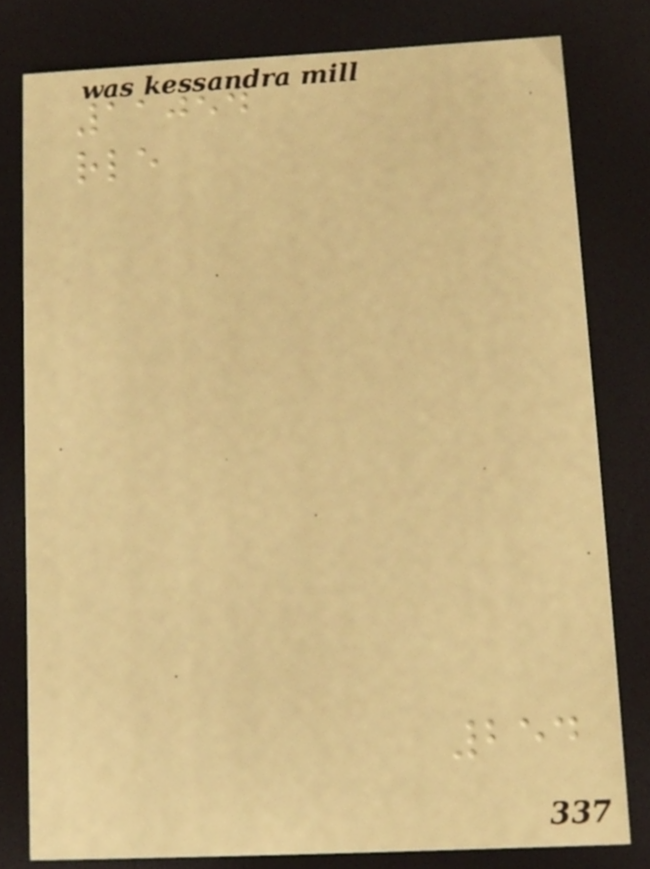11054
rle
254
